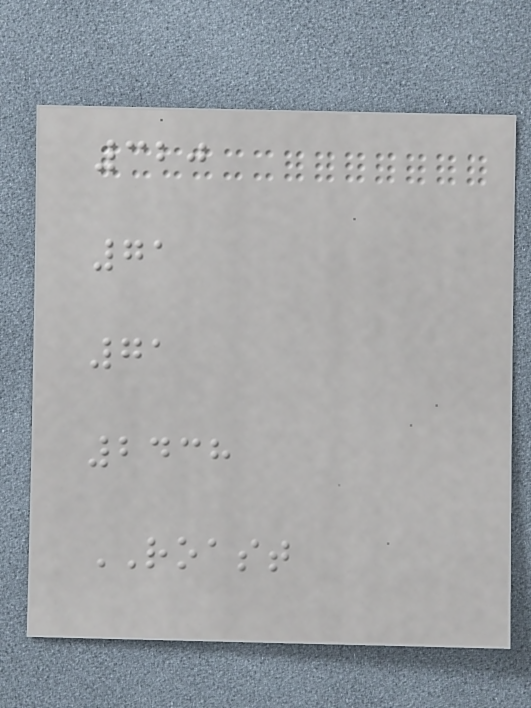320
71
71
2438
ROAST
